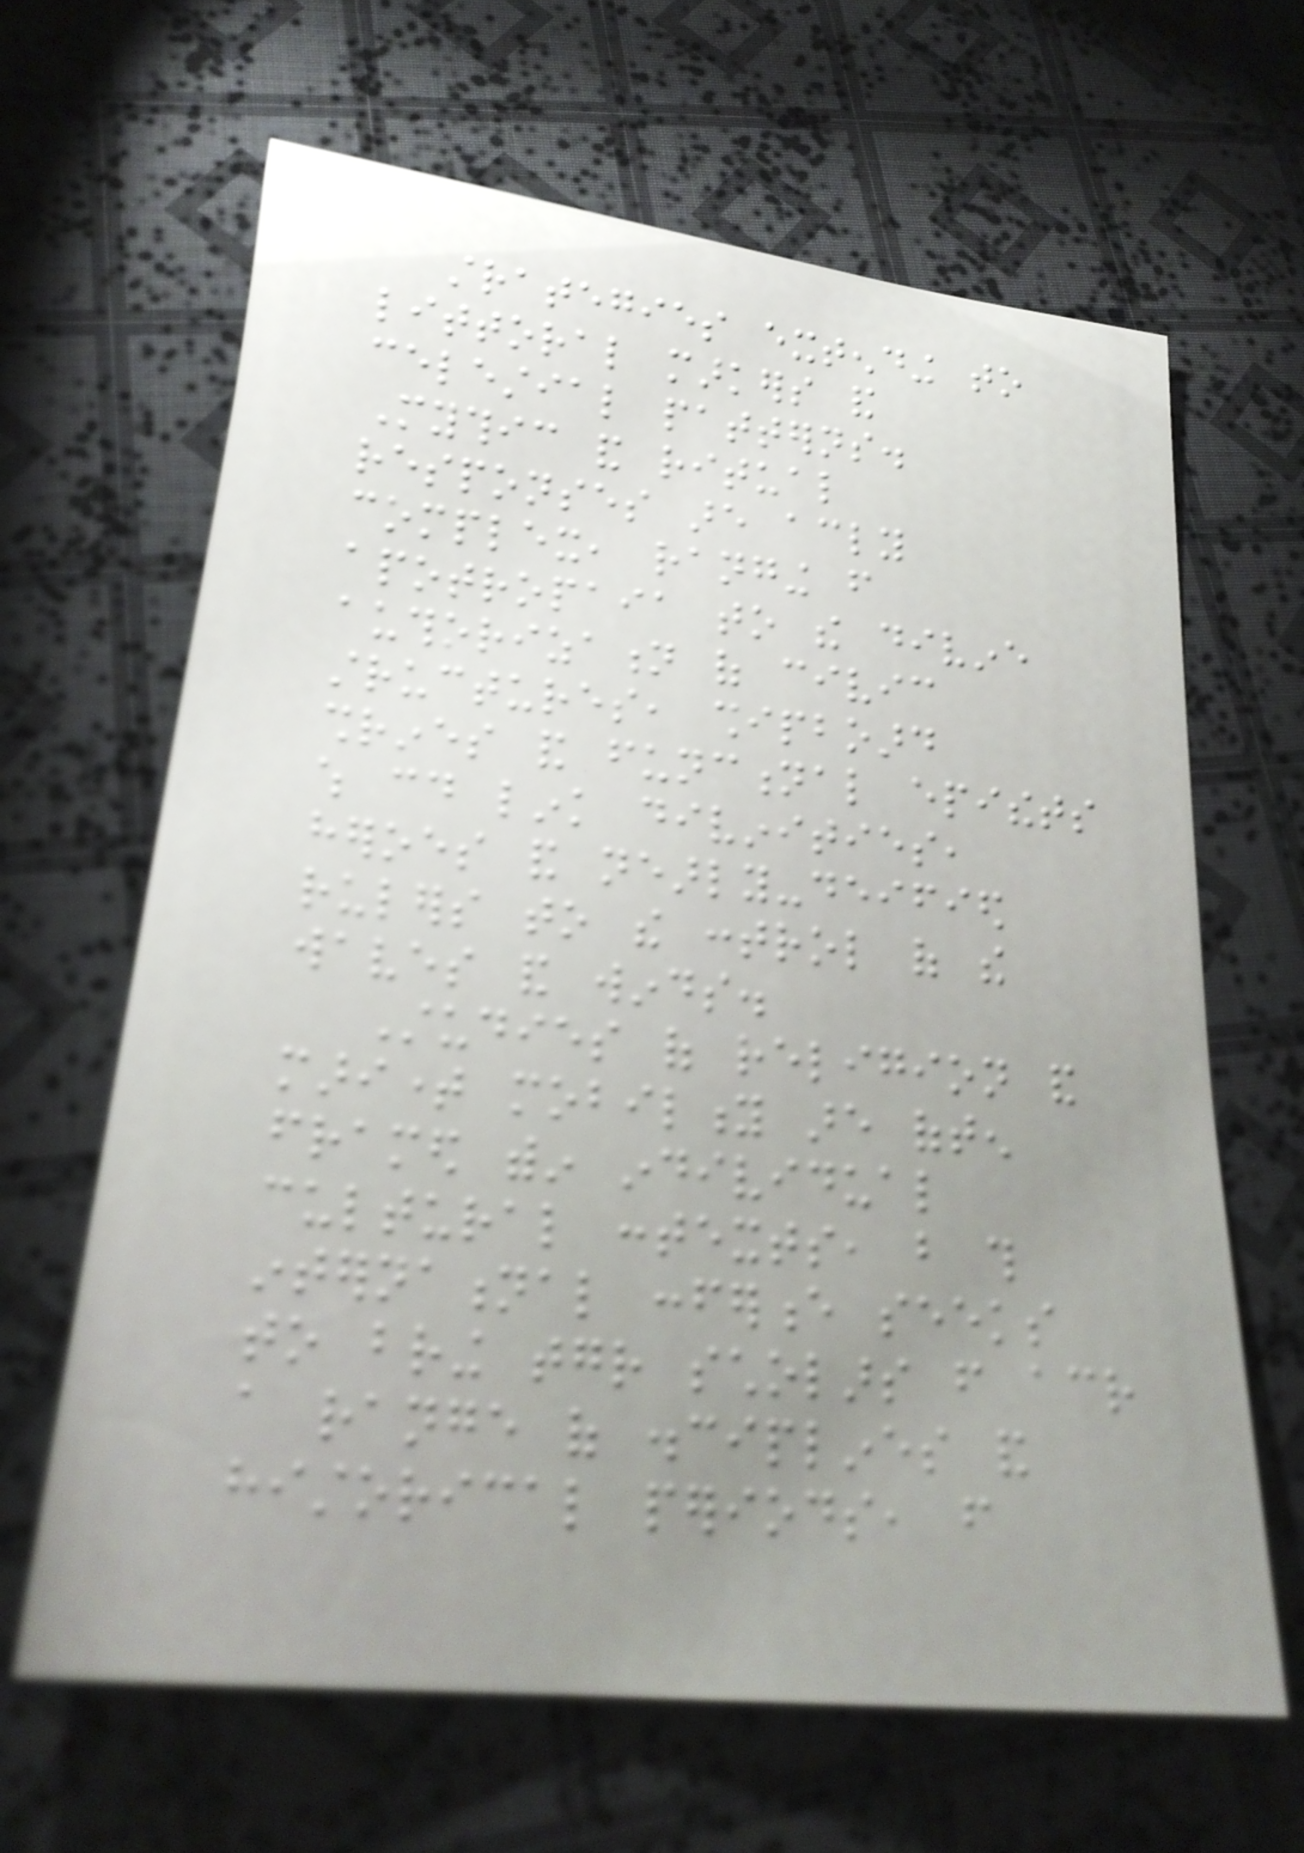strategies extending to
littoral markers and
celestial patterns.
Mythic and ritual
responses are accordingly
complex, ranging from
apotropaia to the divine
authorization of civic
structures, shipboard
shrines and functional epithets
which could link divinities,
heroes and nearly-deified
rulers to the control of the
waves and winds.
Studies of religion and
maritime mobility are often
framed within individual
cultural contexts, but this
international conference seeks
to bring together scholars from across
a range of disciplines and
historical periods, from
